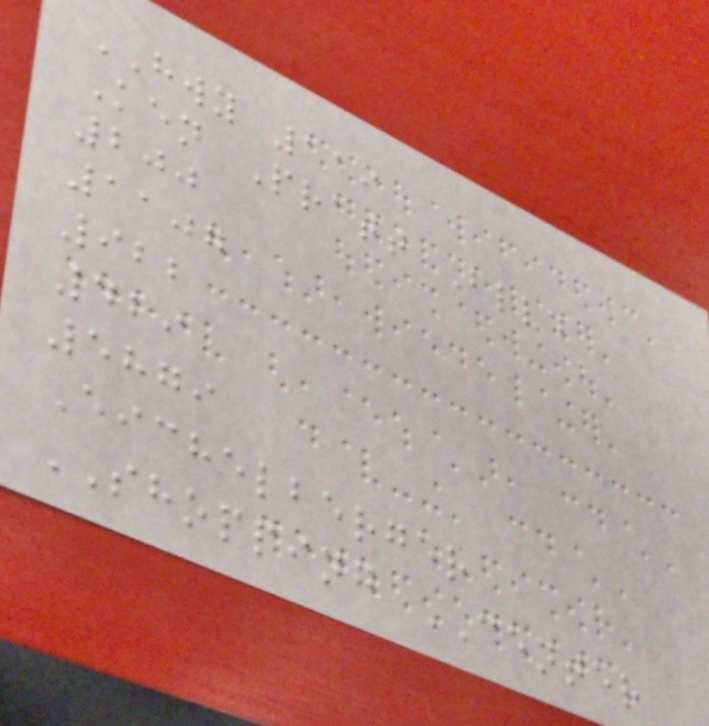HWY 119
Ken Pratt Blvd
200
1107
922
429
5879
Eichelberger
SHOPPING CENTER
